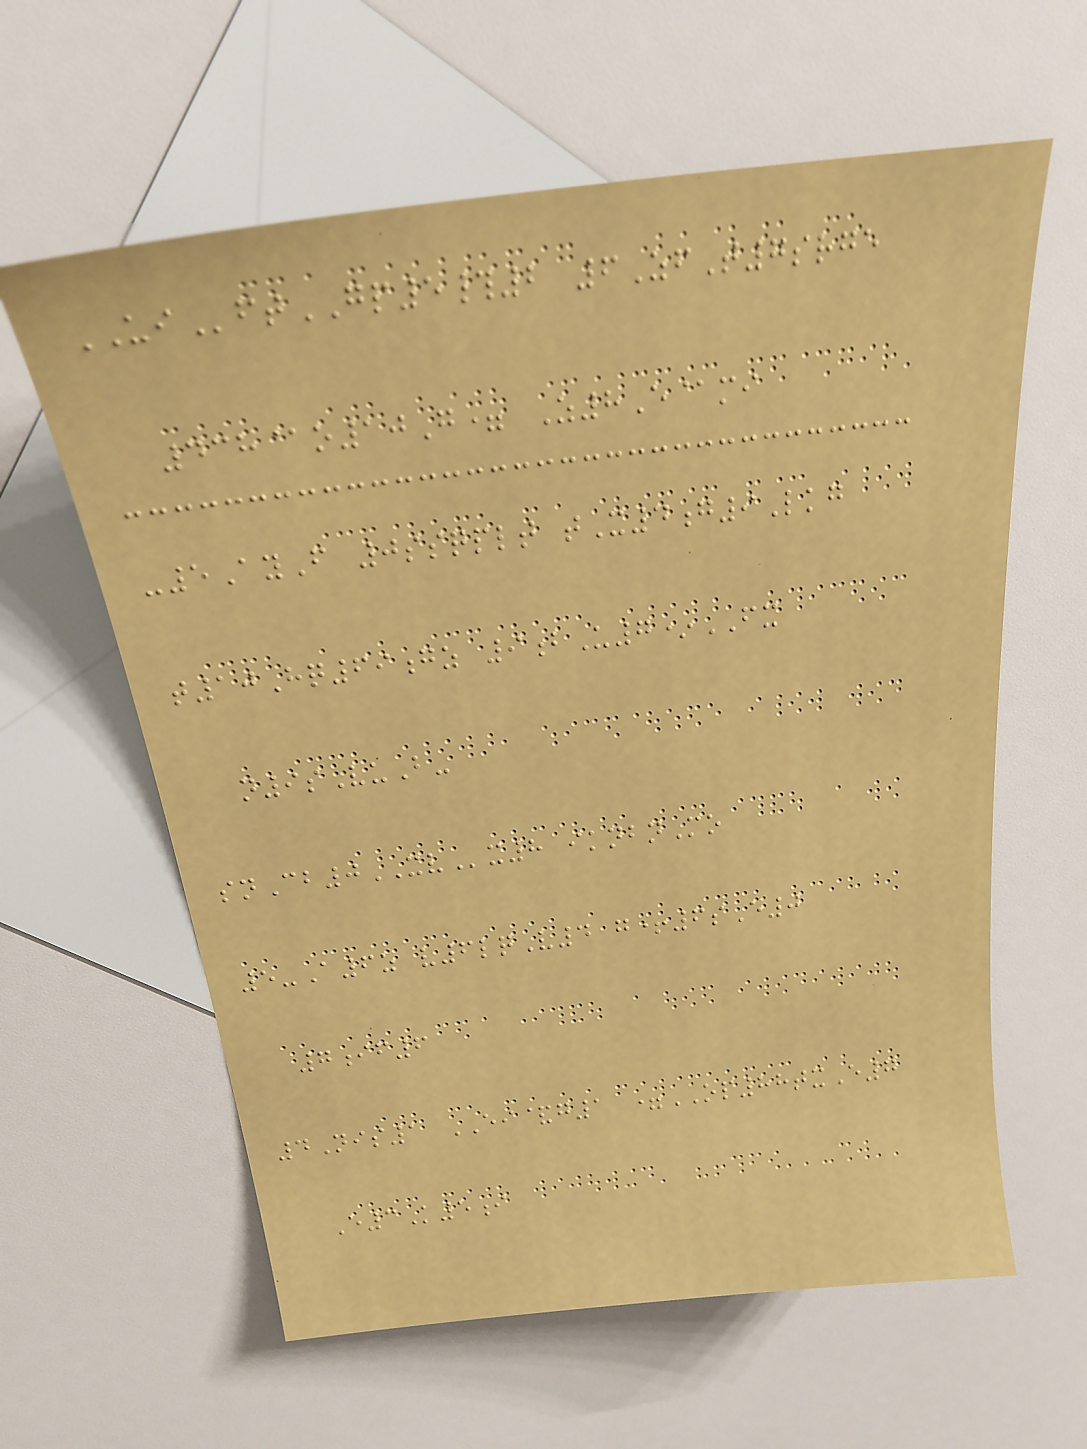UIftGP5#2 6ZfT7srge
438@o10G= Z8E@mi
-5AyF 0ssqplt tX4g9Lkg
t10Hq69gz 9bU7*FX
n9sVuB-
snCb0XVx8 iknbnMo
5-A6z v6lqV4 g+6sE0
7if6
4Nis1 EI&g1 =OP88txE7
E3K5i
